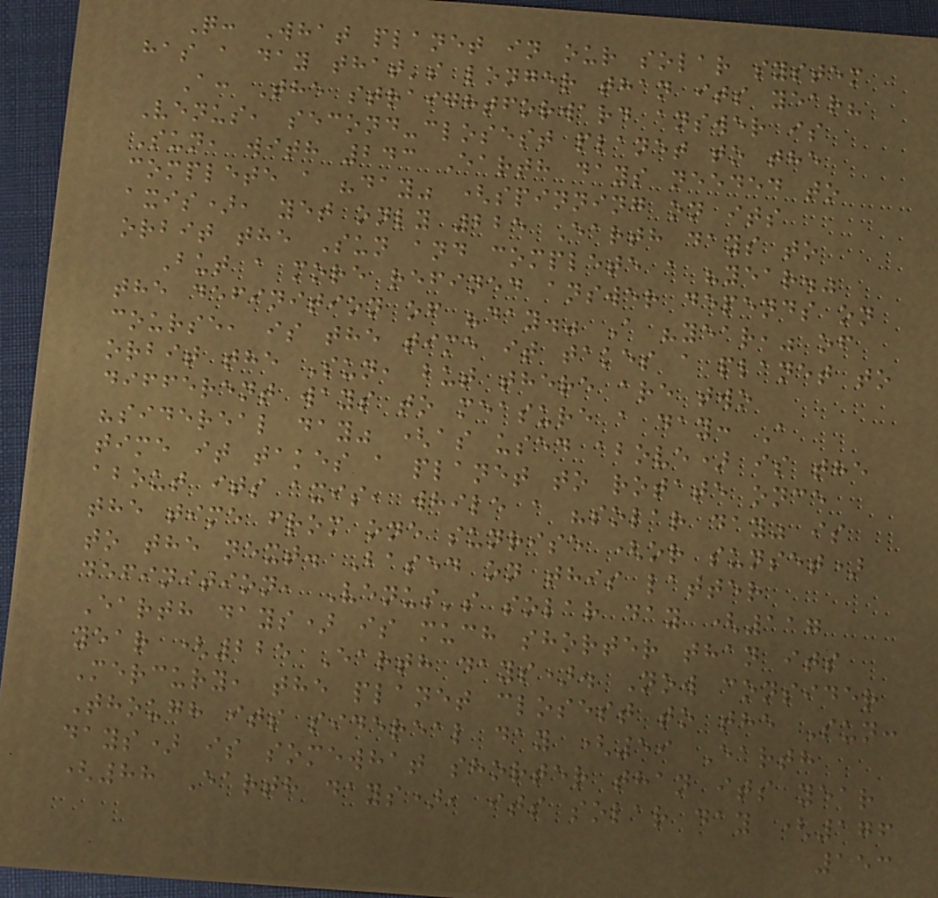Q: What planet in our solar system
has a day that's longer than its year?
A: The straightforward answer is
Venus, second-closest planet to the
Sun, with 243 Earth days needed to
complete a "day" (spinning on its
axis), yet only 225 Earth days to
orbit the Sun and complete a "year."
But a more refined answer depends on
the definition of "day." A "year," of
course, is the time it takes a planet to
orbit the Sun, but there are two
different ways to measure a day: A
"sidereal day" (as used above) is the
time it takes a planet to rotate once
about its axis, while a "solar day" is
the time from one sunrise (or sunset)
to the next. Based on this latter
definition, Venus's solar day (117
Earth days) is much shorter than its
year (225 Earth days). Now consider
Mercury, the planet closest to the Sun:
Though its sidereal day (59 Earth
days) is somewhat shorter than its year
(88 Earth days), its solar day (176
153
